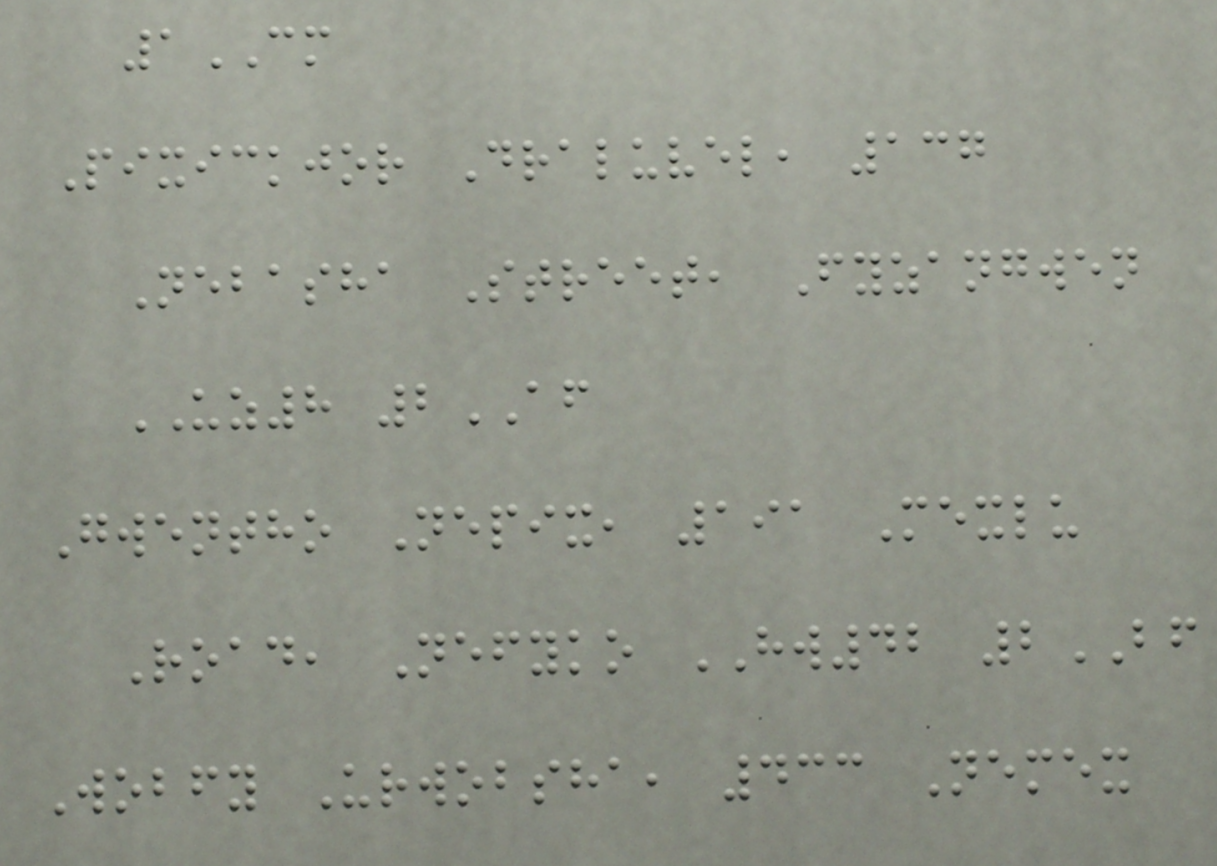1CM
Pixickjor Draluvel, 137
Nebasha Street, Fyzangwen
UZ8 2AF
Gwentho Nepix, 191 Mexlu
Road, Nefyko HW42 2BF
Wobfy Urwobsha, 433 Nemex
